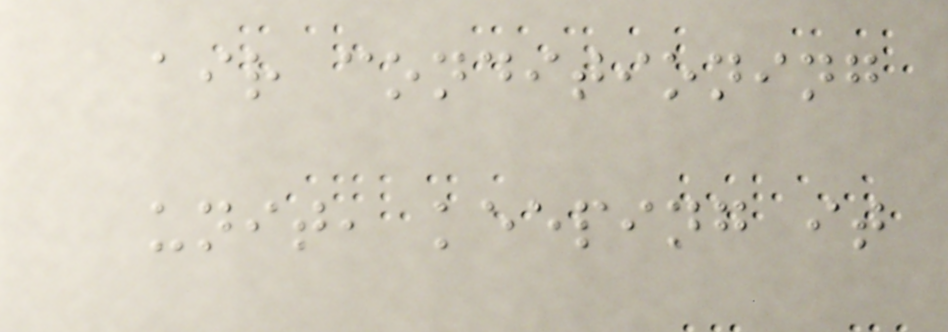air conditioning
unit, keeping it
